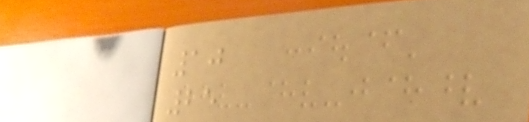10
25
